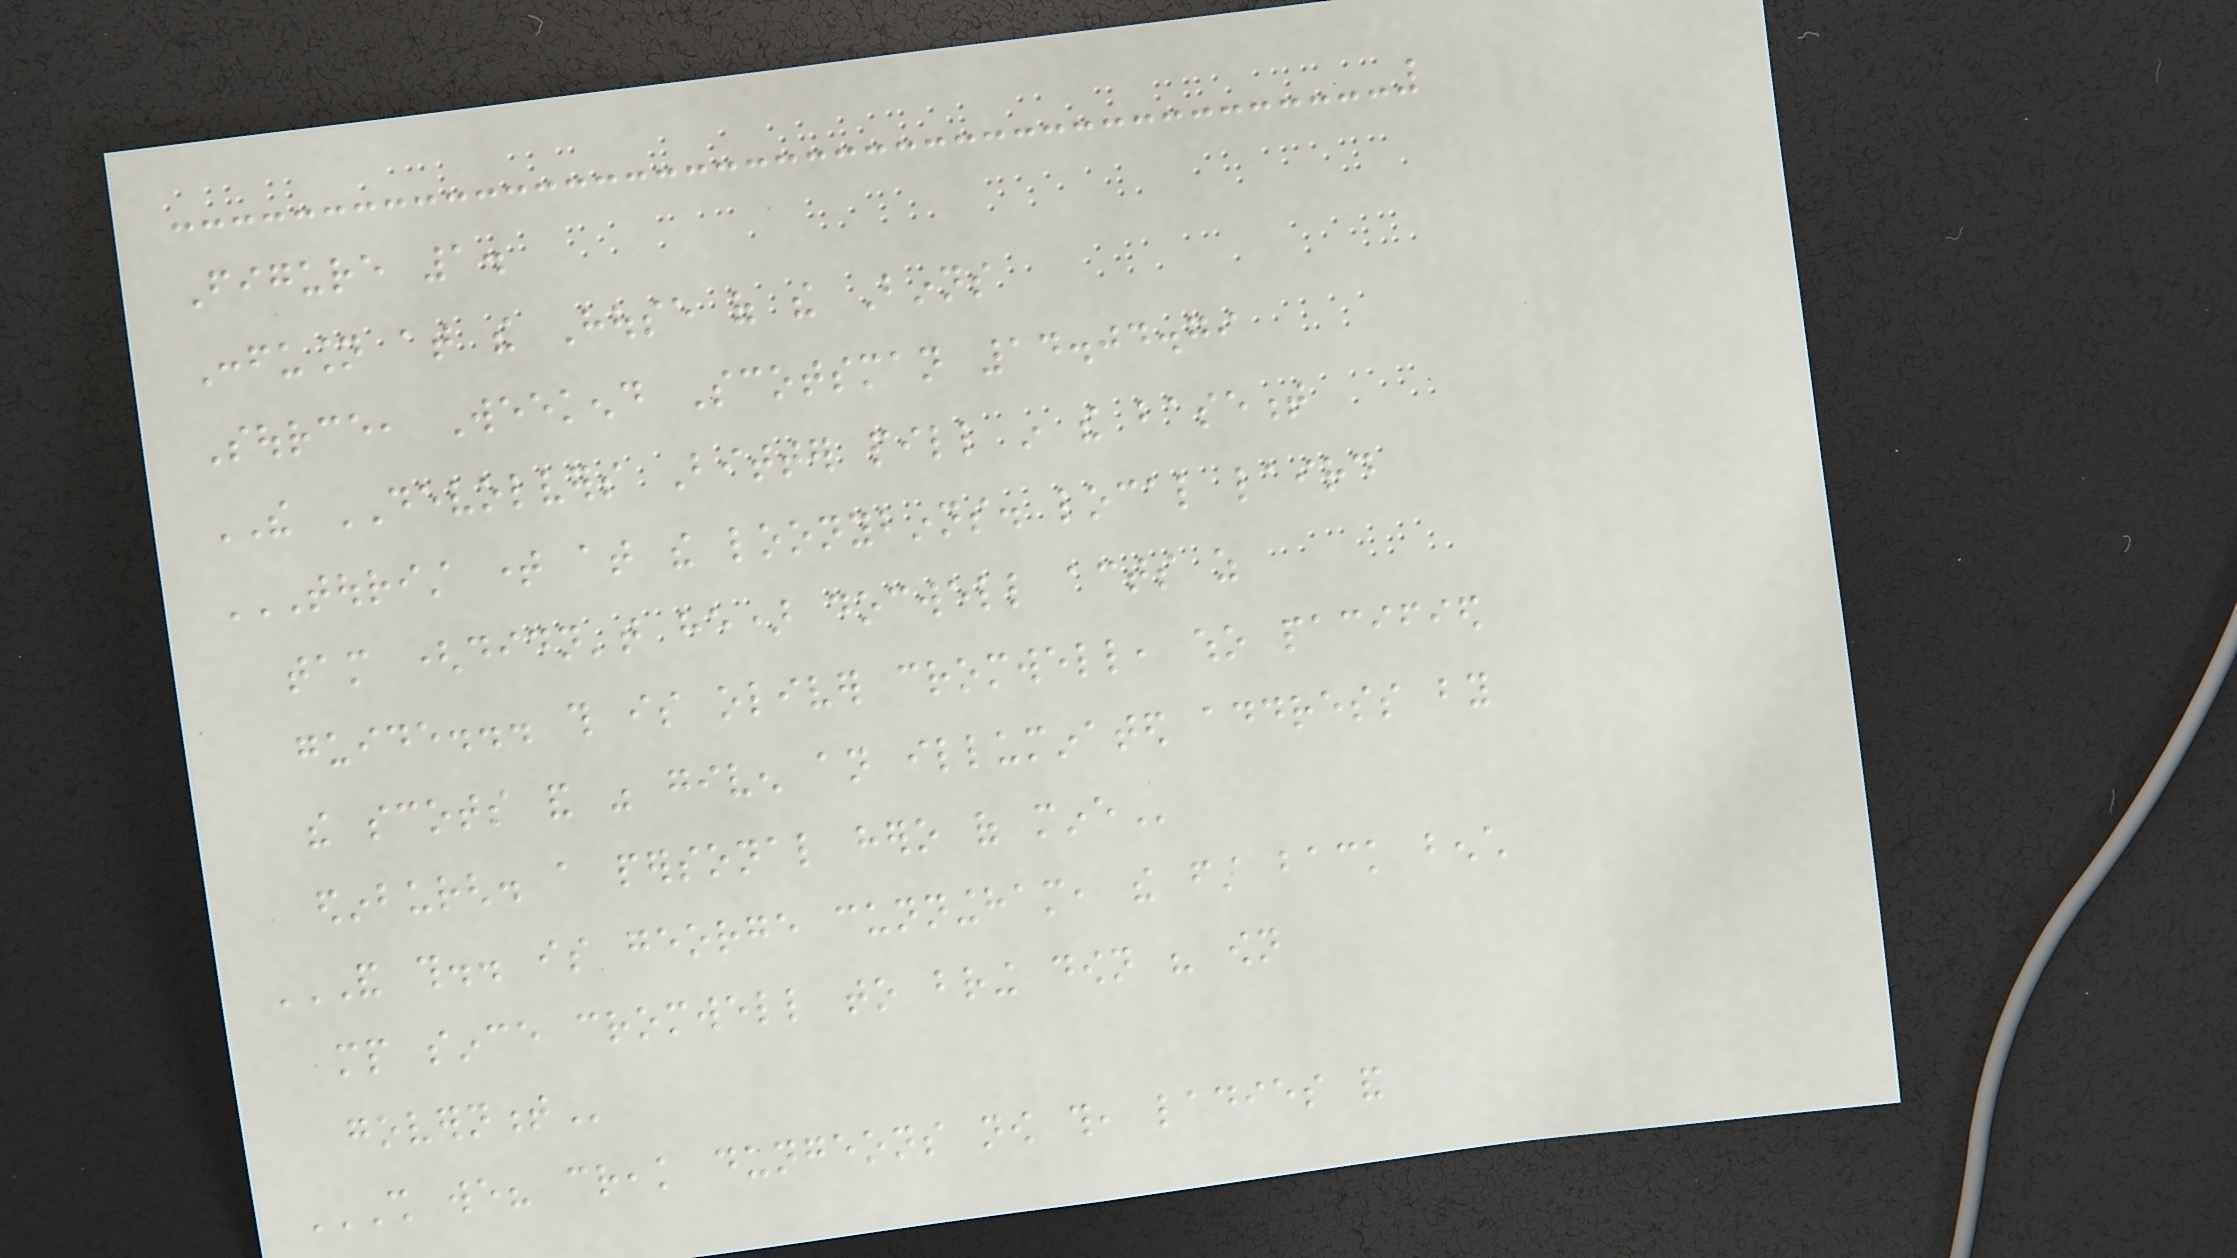Figure 1.
Confusion at the House of the Binns
Source, Weekend Scotsman 14.04.79
THE DEVOLVERS Bitter pill in the basement
TOURIST TIME AT THE LOONYBINNS. LOCAL LAIRD
TAM (DIDN'T HE) DOCWELL ACTS AS
GUIDE... THIS IS OLIVER CROMWELL, WHO PACIFIED
THE SCOTS AND WAS GIVEN AN ILLUMINATED ADDRESS BY
EDINBURGH. A PERSONAL HERO OF MINE
AND THIS.. IS GEORGE CUNNINGHAM, THE FIRST BACK BENCH
MP SINCE CROMWELL TO BRING DOWN HIS OWN
GOVERNMENT
SHALL WE? CREAK DUNGEONS NOW THIS, LADIES AND
